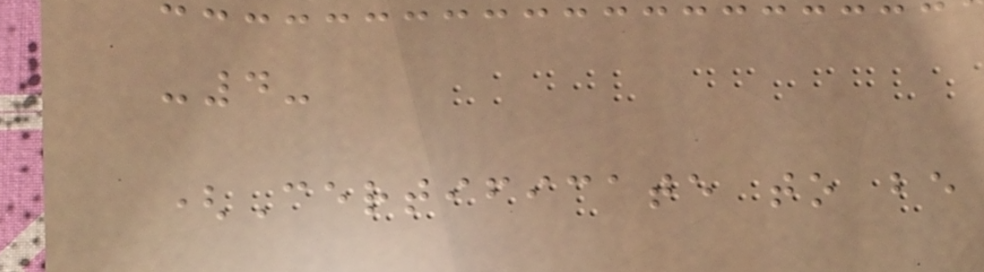-4-
(Certificate to be
